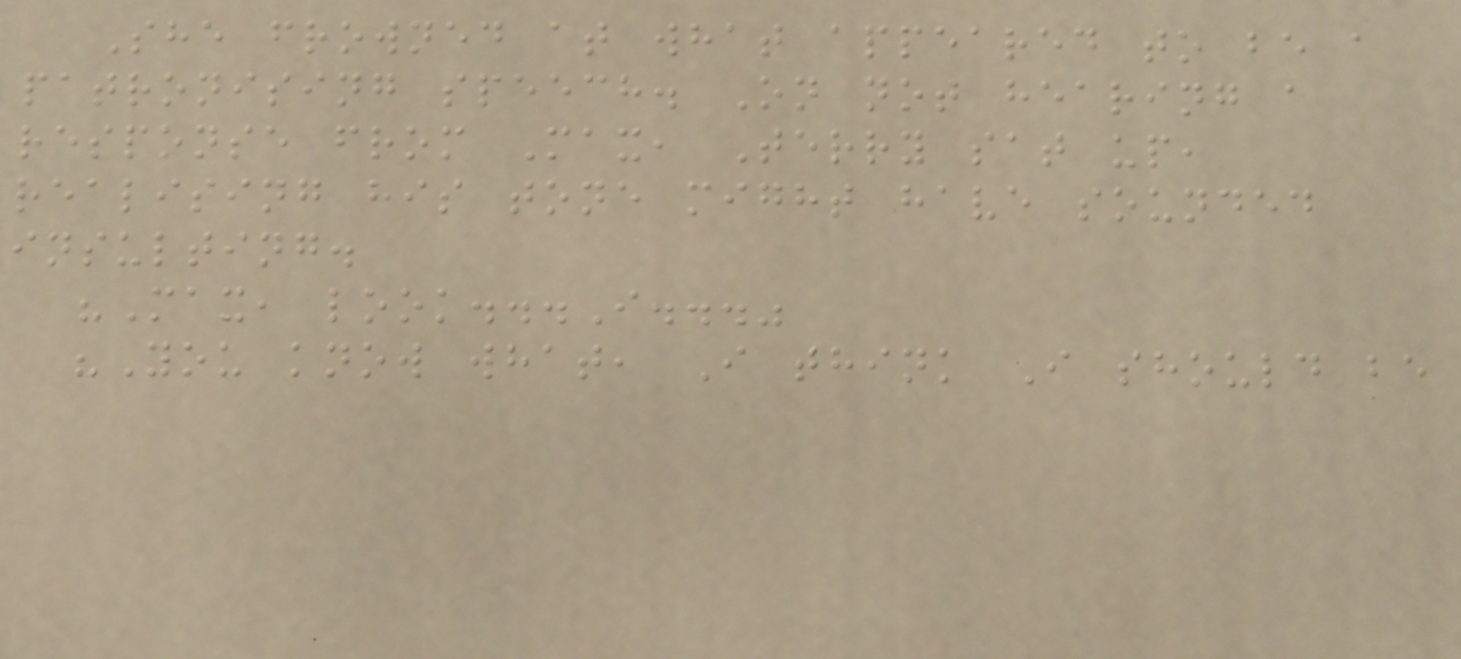She frowned at what appeared to be a
patronising speech. On not hearing a
response from Max, Terry sat up,
realising his tone might have sounded
insulting.
"Max, look...I..."
"You know what, I think I should be
